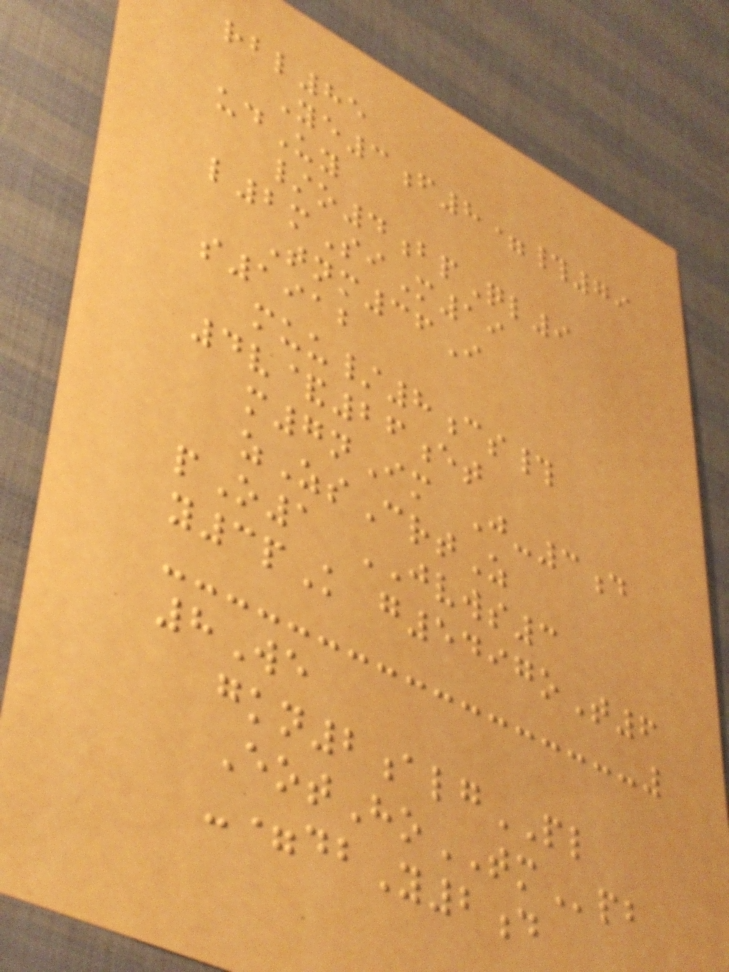rbl85
Ye3f8=#79
udUy
/o4bpQl9
l2mSiM19
Tnm36I
s1912
muu/8cs#
4v&26et
m7nIm J-3d
zZsCrtZ
pO1 JVWS3
y3pK g5497oT6
8We
gkn2algPL
EotHoTMpb
-=dbY2d
